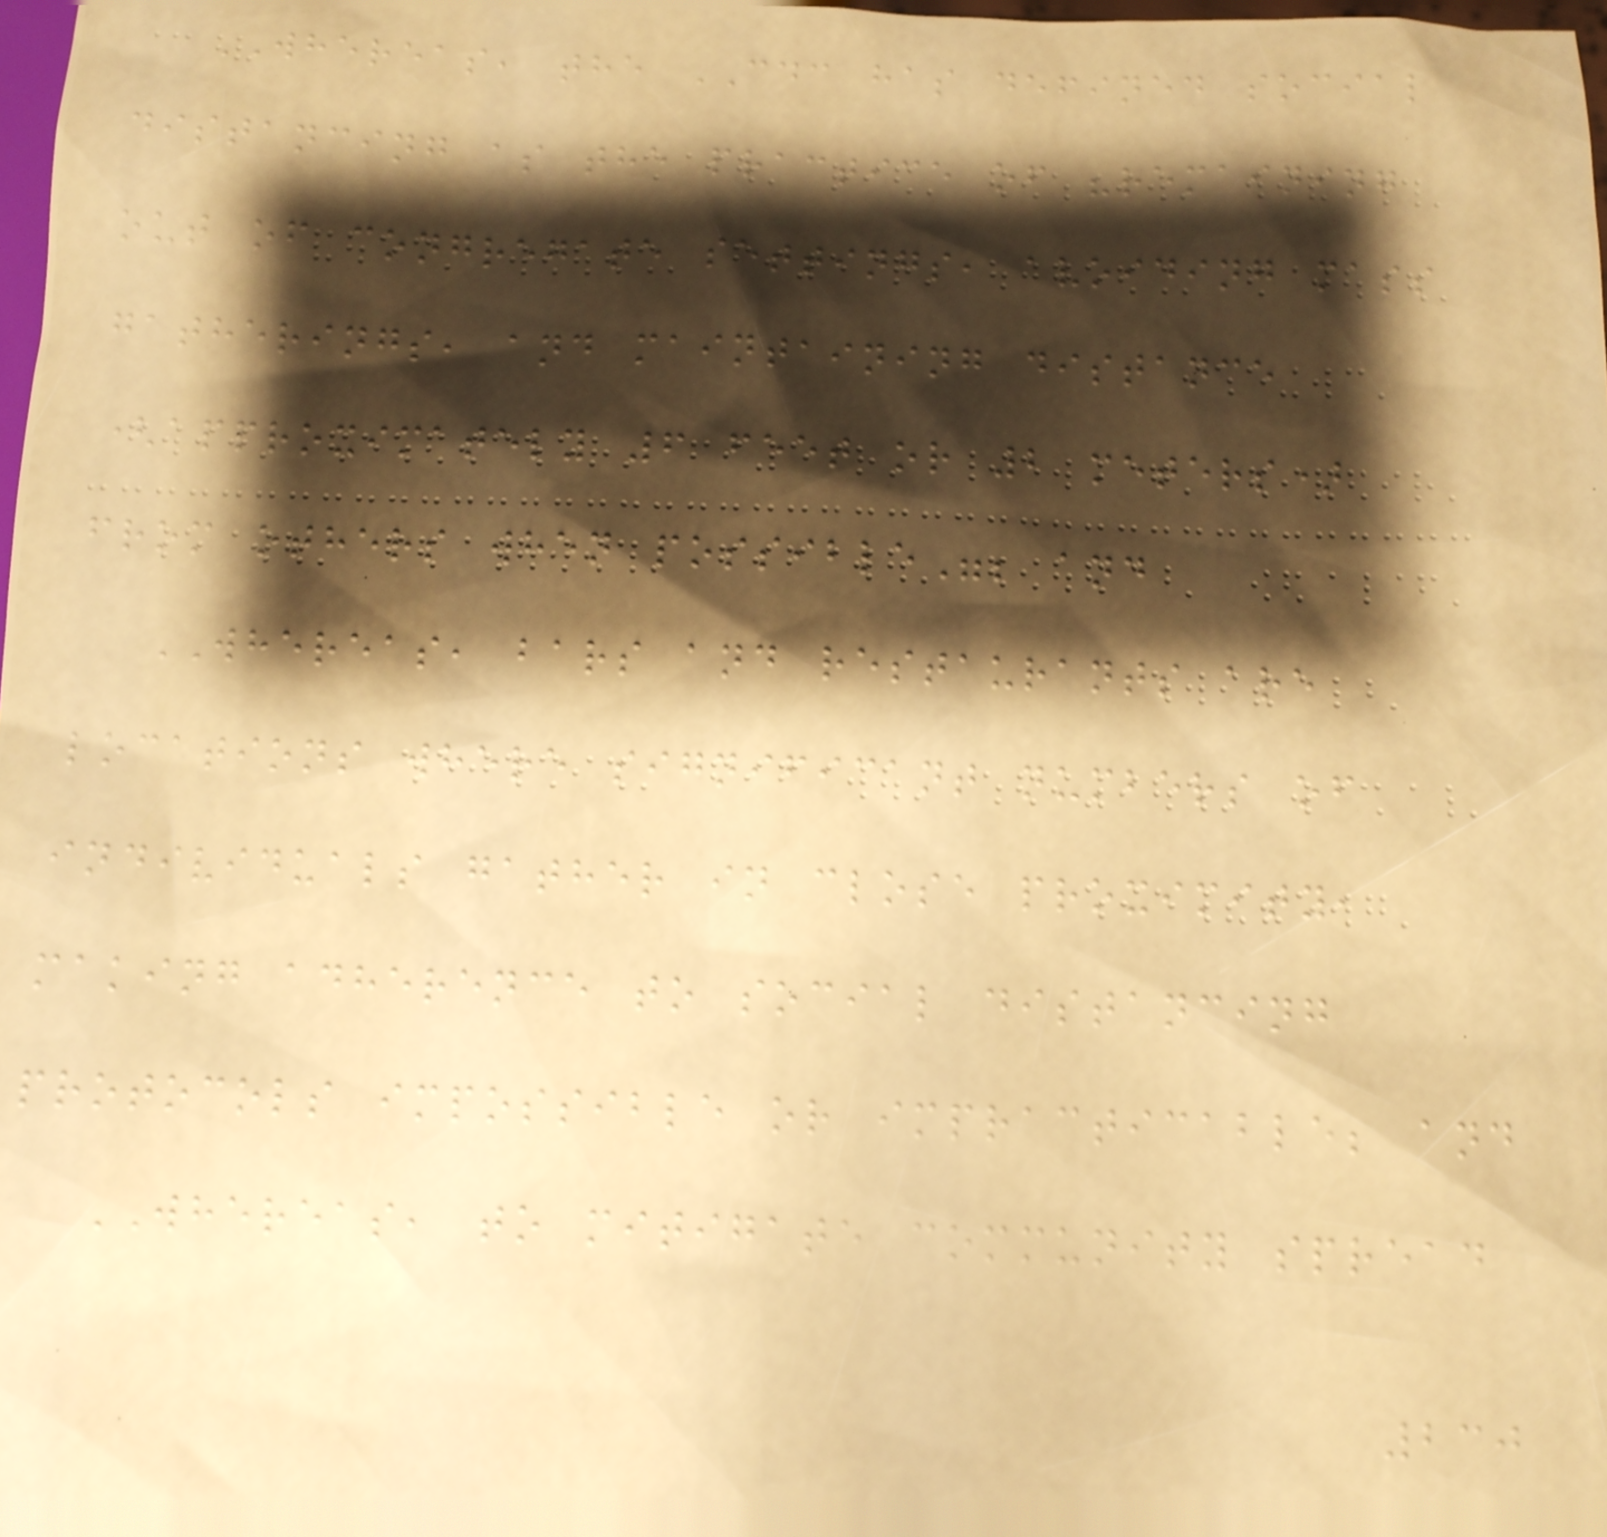WHEREAS, the CDC has defined social
distancing as the practice of "remaining
out of congregate settings, avoiding mass
gatherings, and maintaining distance
(approximately 6 feet or 2 meters)
from others when possible"; and
WHEREAS, bars and restaurants are
locations where significant numbers of
individuals gather in close proximity,
making adherence to social distancing
protocols impossible or impracticable; and
WHEREAS, to mitigate community spread
230
